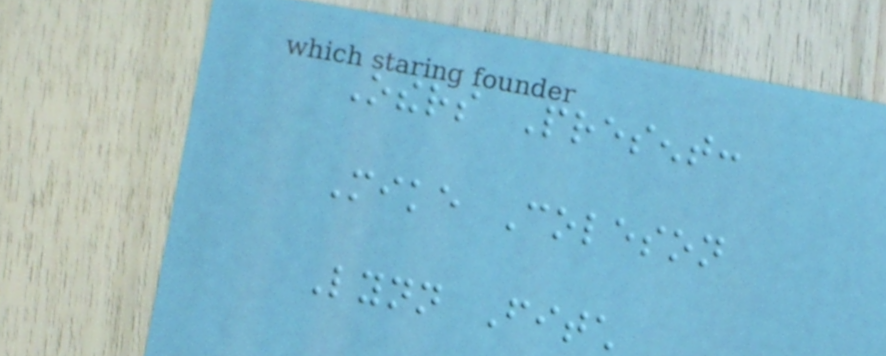Others Present:
Mike Coleson
Lynn Fitch
